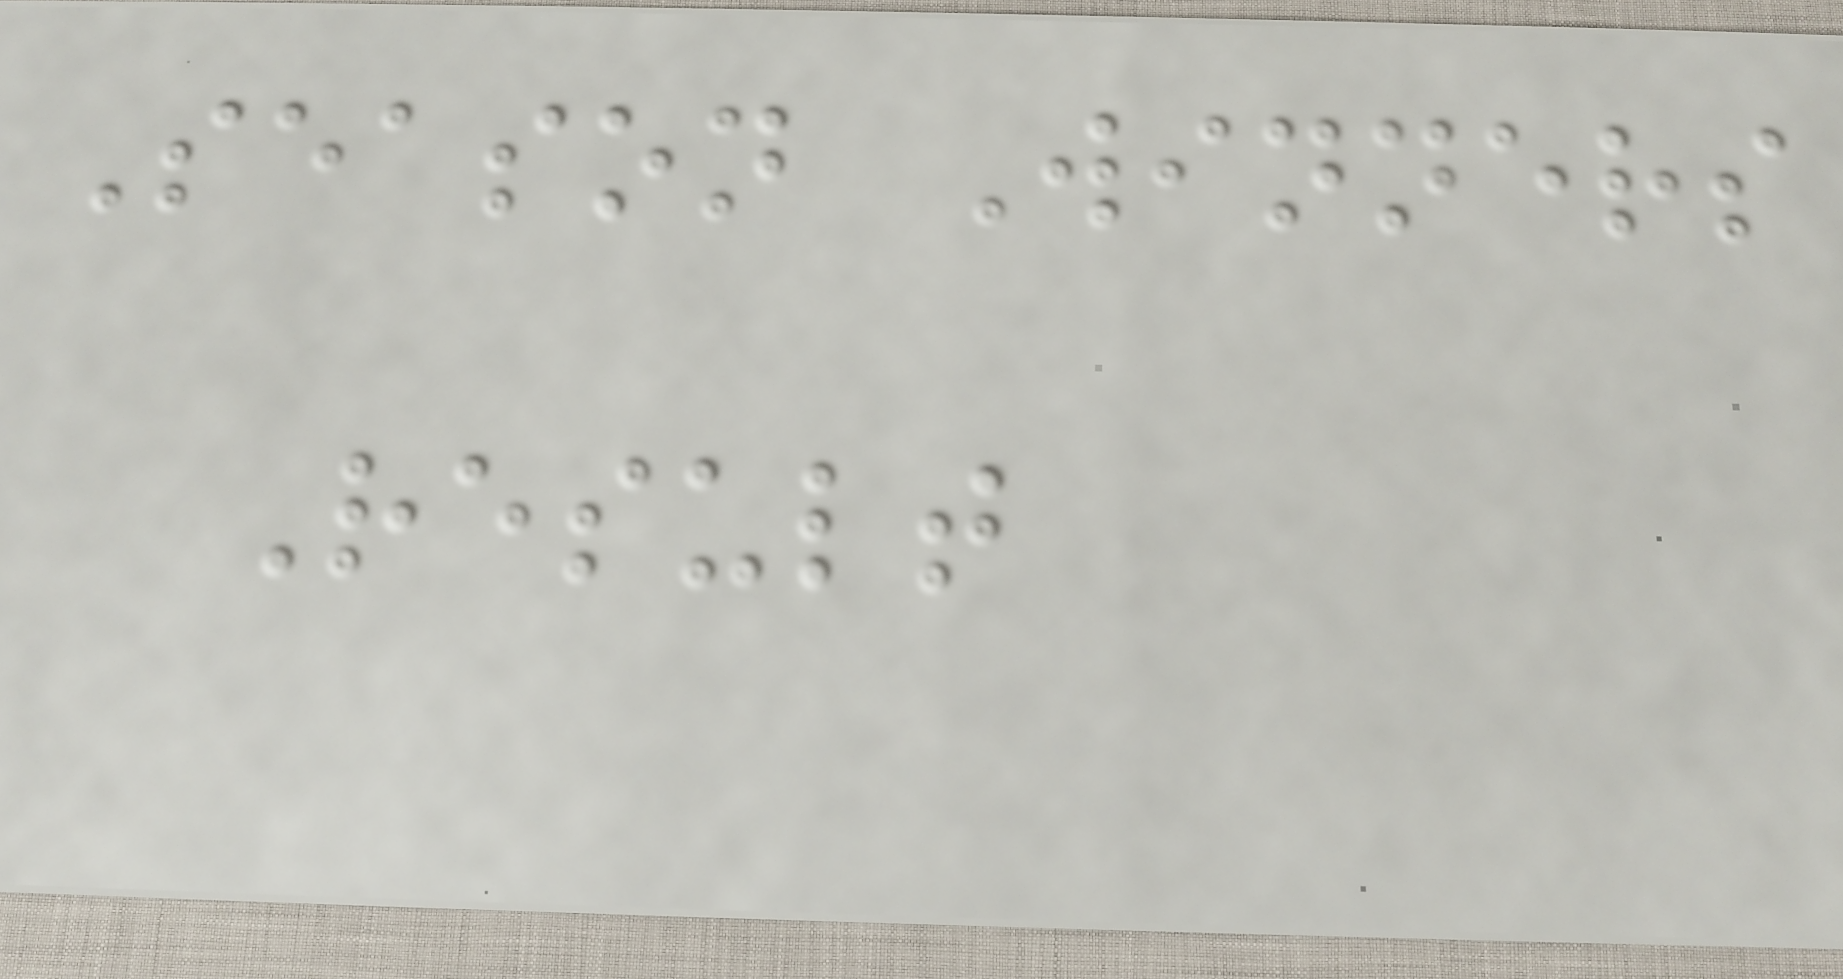Season Winners
Result
